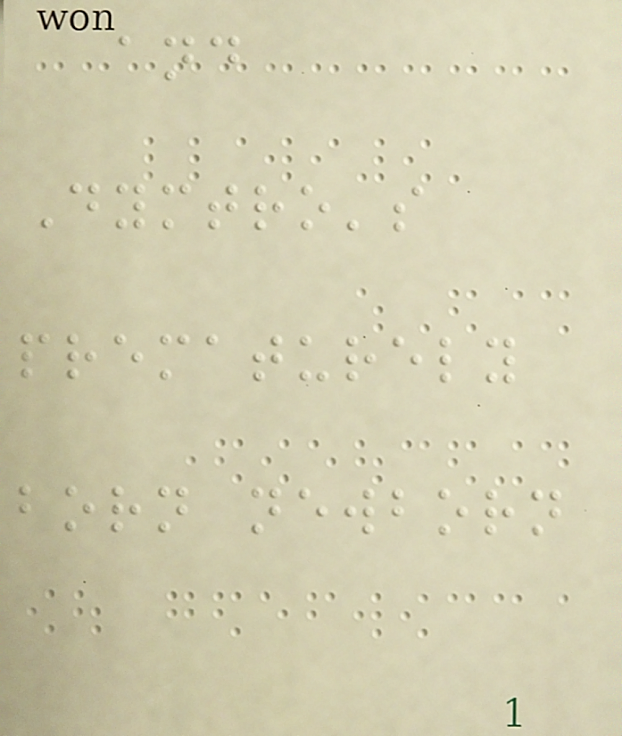and
Dymtro's
prematurely
born newborn
